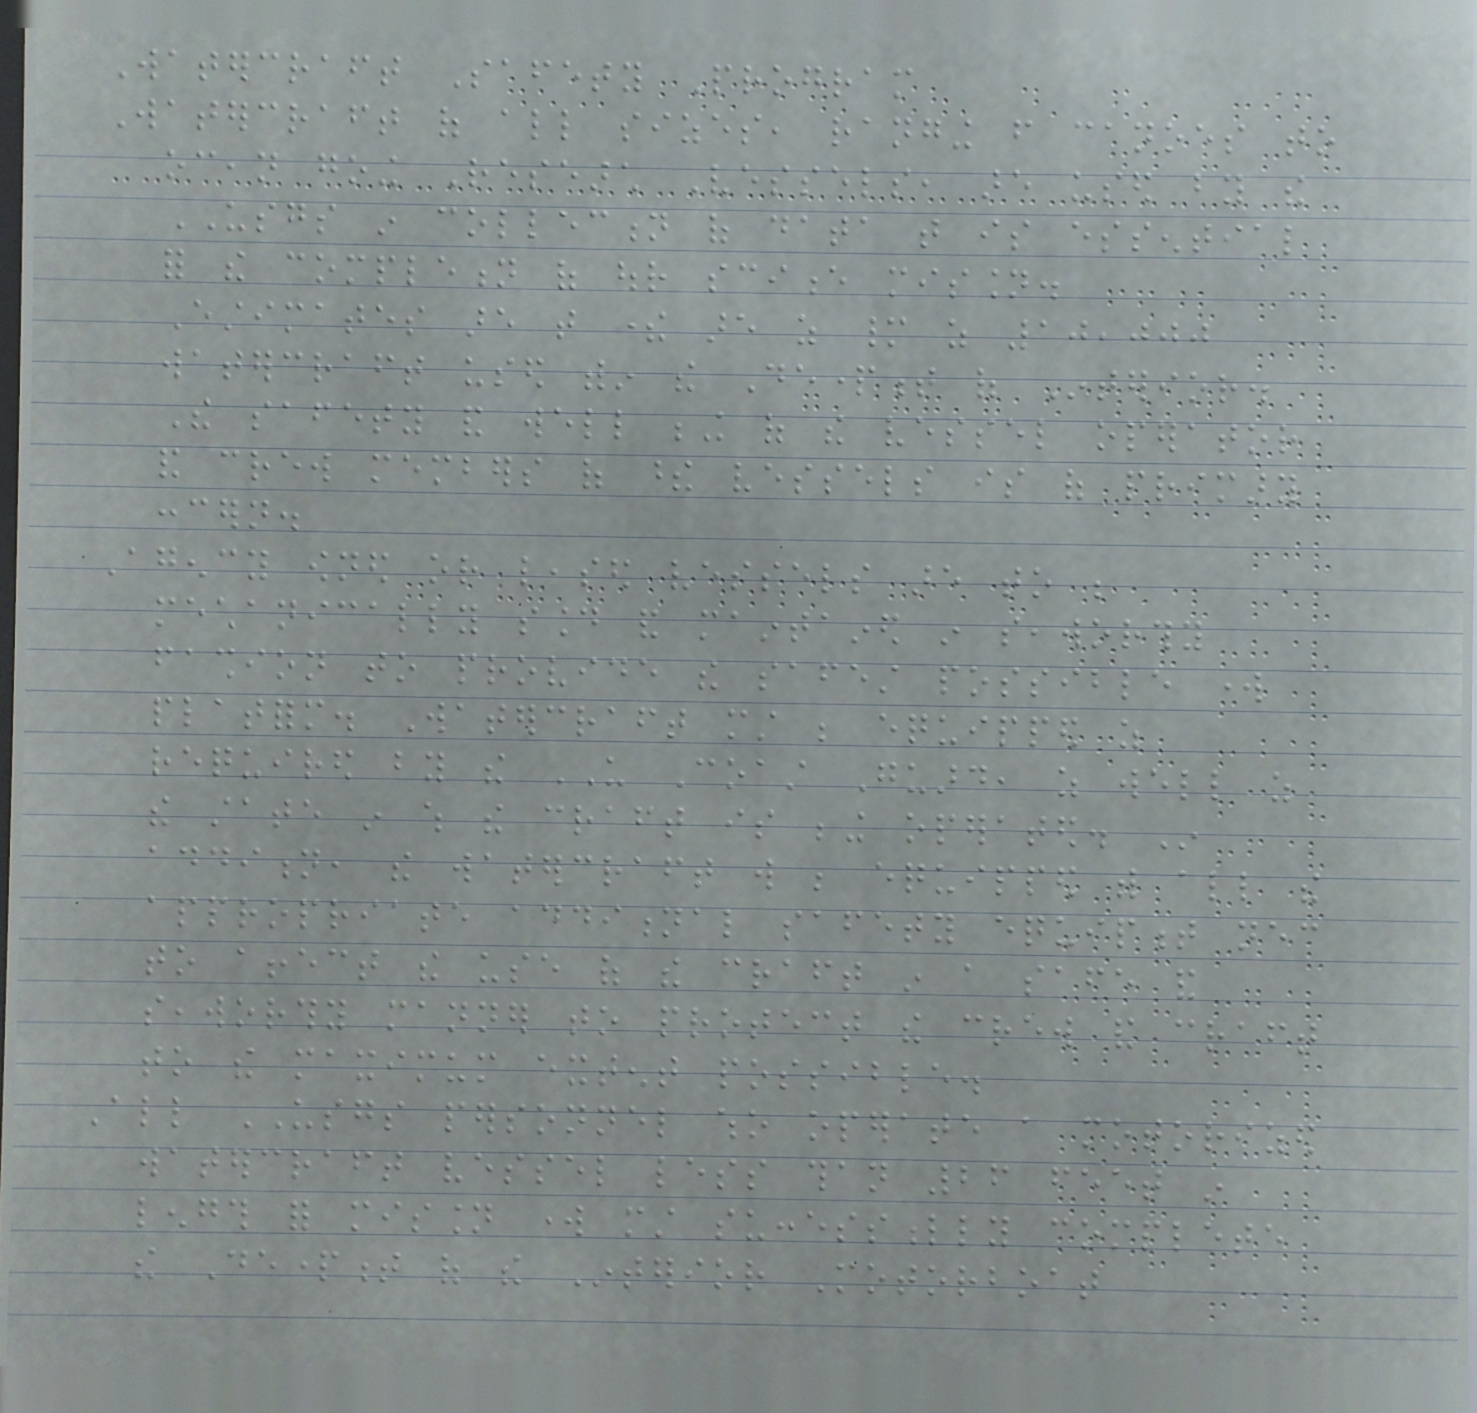Watercraft Safety Program
Watercraft of all sizes, ranging from canoes to
ocean going Research Vessels, are used by the
USGS in collection of data that is essential
for the completion of our science mission.
Estimates are that there are as many as 10,000
watercraft used within the Department of Interior.
The safety and well being of the vessel operator
and crew members of these vessels is of primary
concern.
Agency owned or leased vessels are to be
mechanically sound and maintained in seaworthy
fashion to provide the safest possible work
platform. Watercraft must be equipped as
required by the US Coast Guard, as well as
the state in which the craft is being operated. In
addition, the watercraft will be equipped with all the
appropriate additional safety equipment necessary
to affect the use of the craft in a safe and
seaworthy manner to protect the crew and craft
to the maximum extent possible.
All USGS personnel who operate a motorized
watercraft vessel less than 26 feet in
length for mission work must successfully complete
the Department of the Interior Motorboat
